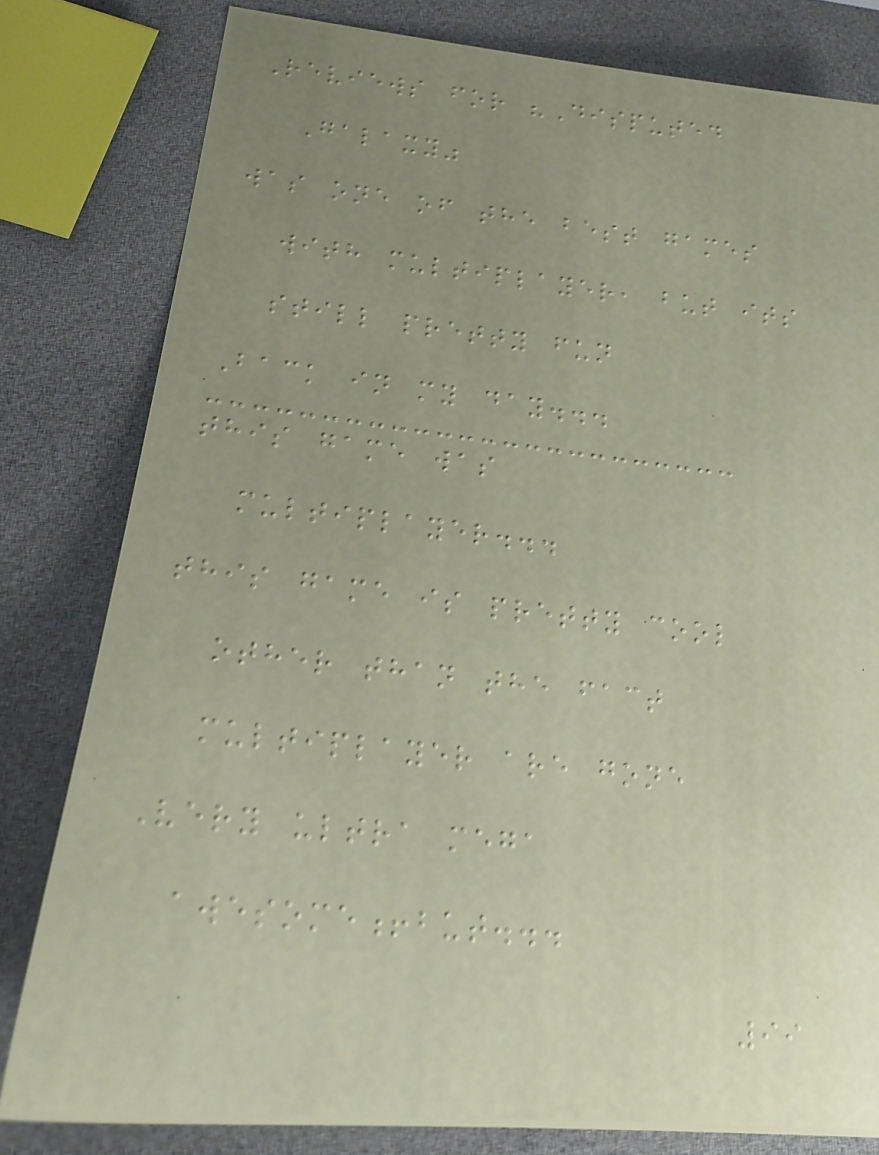Reviews for "Disputed
Galaxy"
was one of the best games
with multiplayer, but its
still pretty fun
Back in my day...
this game was
multiplayer...
this game is pretty cool
other than the fact
multiplayer are gone
Very ultra mega
awesome!but...
99
